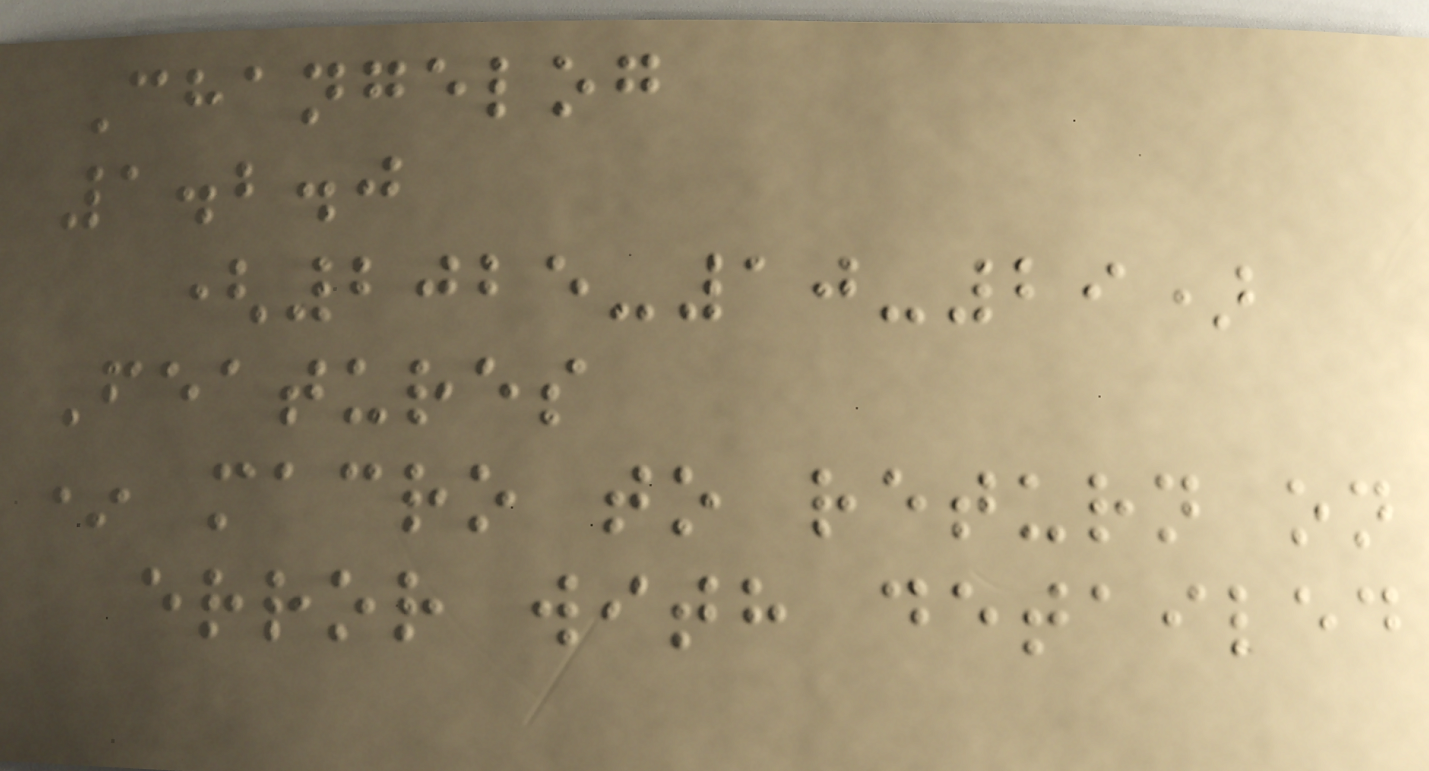Changelog
1.2.0
(2025-10-29)
Features
* macro to return on
error with detailed
